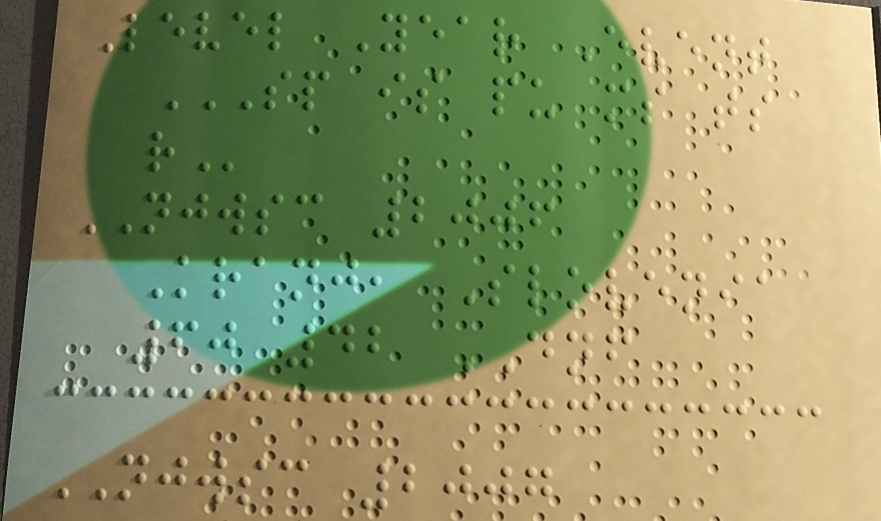Level Year Event
SP IS PU MS TS
R
NJWSC 2006
Kranj, Slovenia
60 42 DNF
NJWSC 2007
